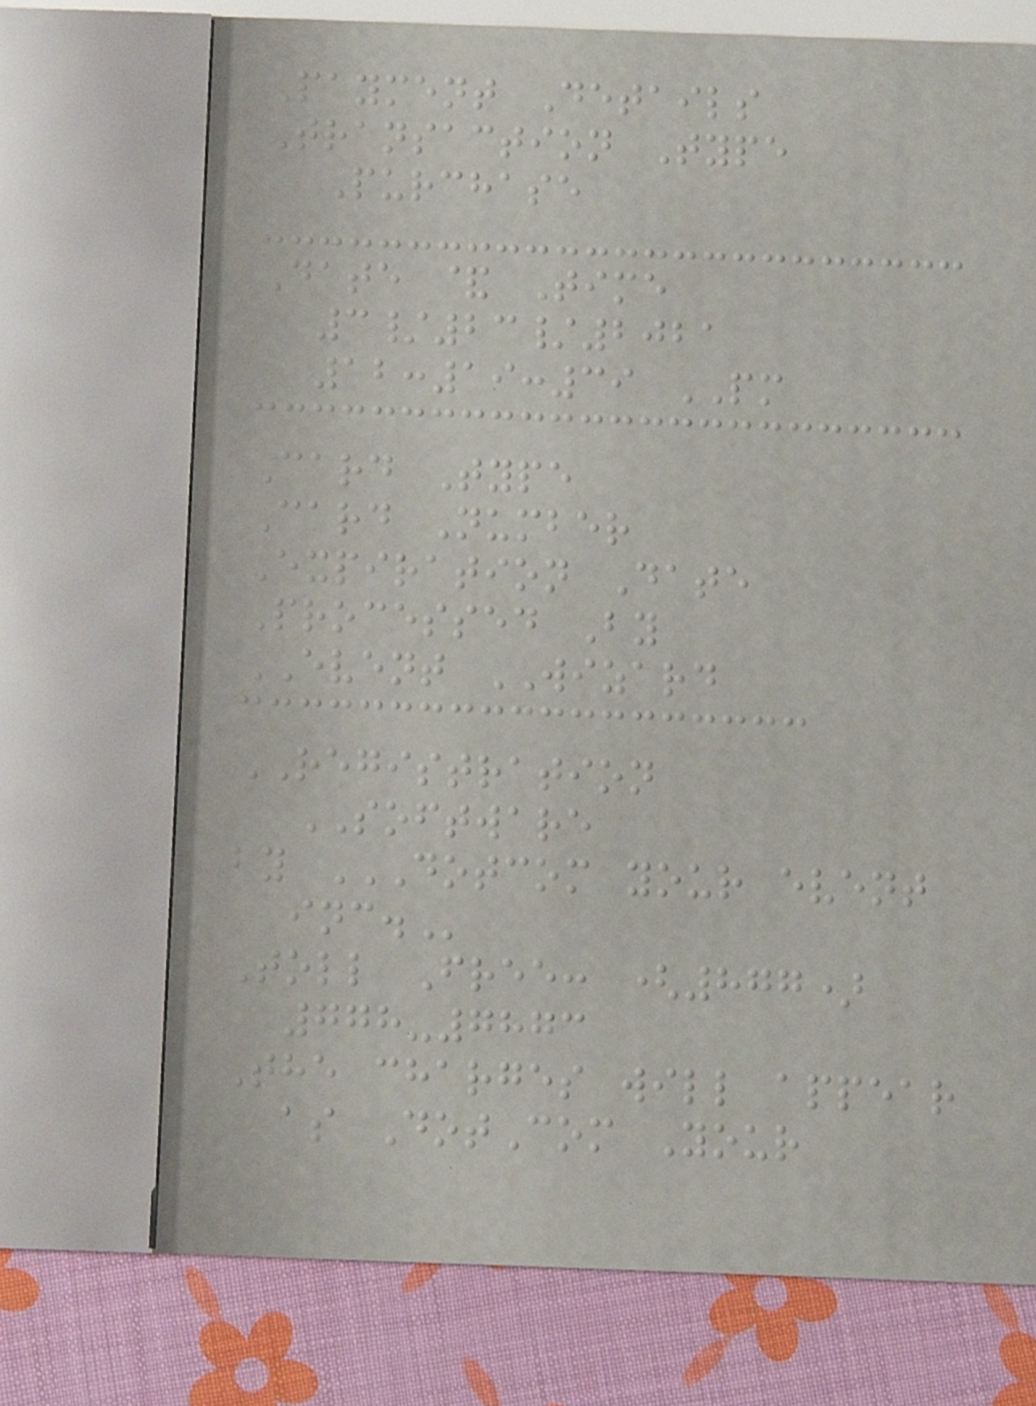Payment Details
Transaction Type
Purchase
Date & Time
3/23/2021
12:19:39 PM
Card Type
Card Number
Expiration Date
Processed By
EVENT WIZARD
REGISTRATION
SOFTWARE
by DOTCOM YOUR EVENT
INC.
Toll Free: (877)
778-7873
The charges will appear
as DotCom Your
